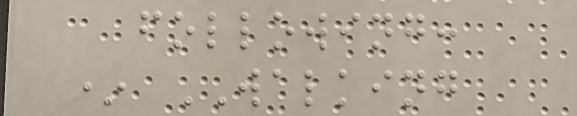following:
* WALKING
